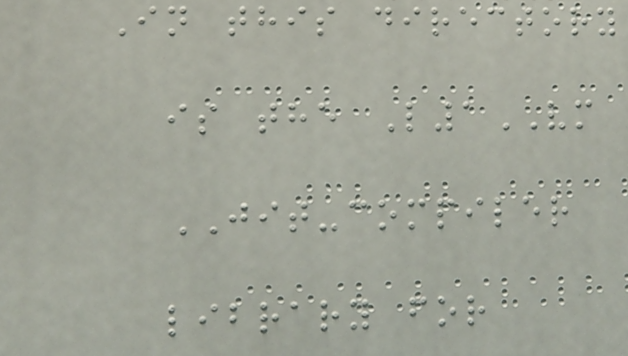In this directory
is the L1VM
JIT-compiler
library for
